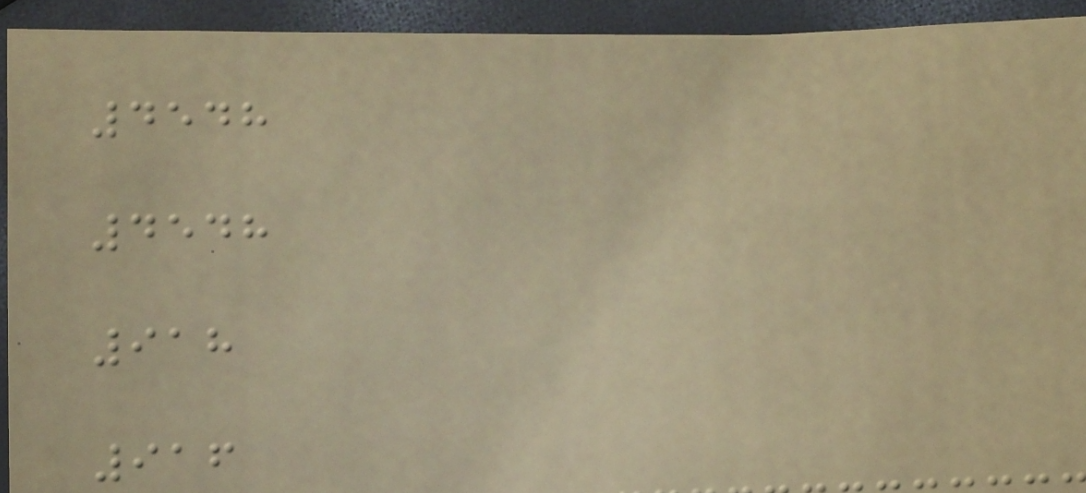4548
4548
918
916
